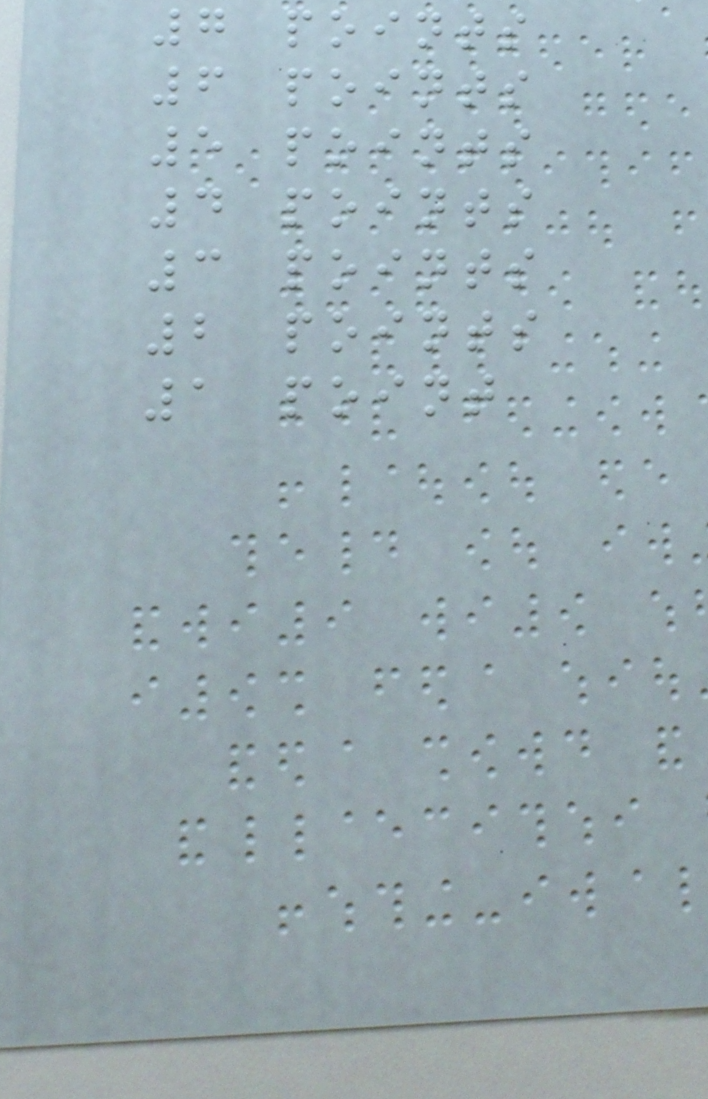7 points
6 points
5 points
4 points
3 points
2 points
1 point
